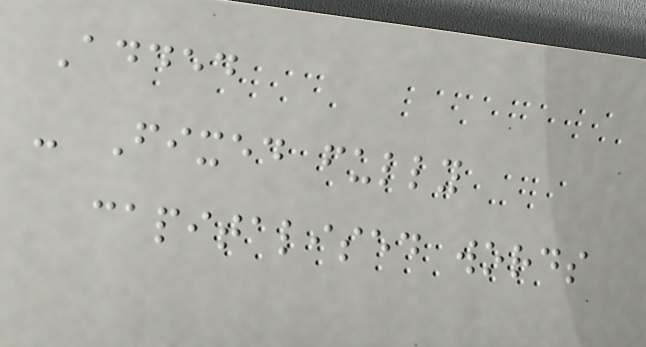Added
- Fixed fully
capitalised words
